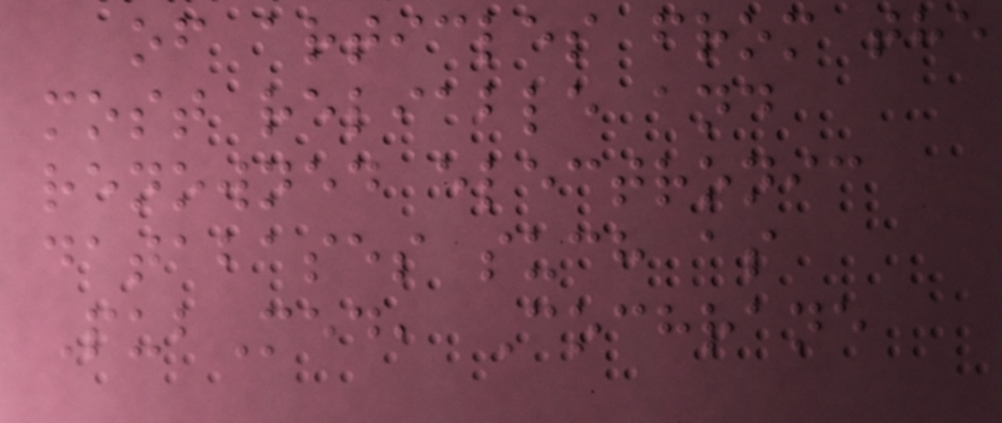of articles from the
most reliable and
renowned electronic
databases such as
PubMed, Cochrane
